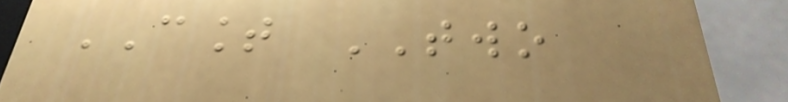COUNT TWO
